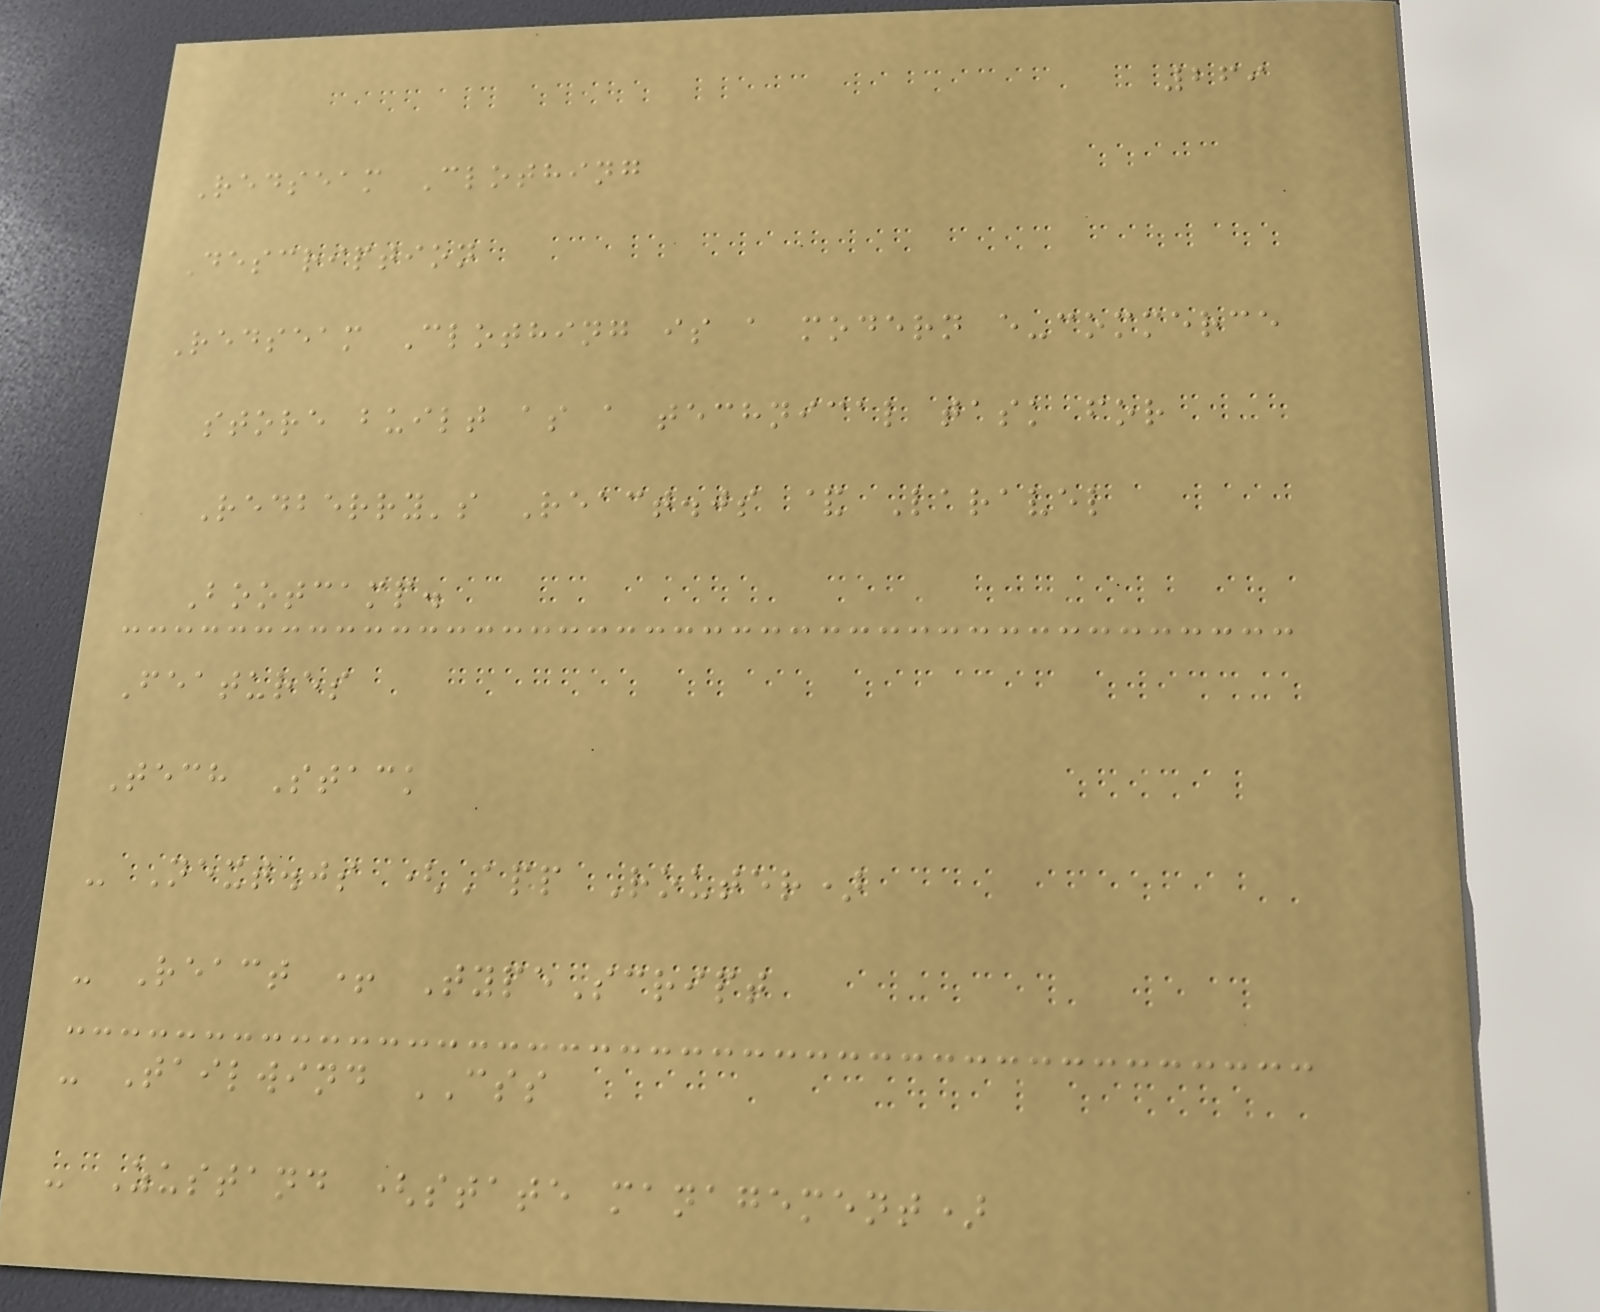269
Redseam Clothing
Description
Redseam Clothing is a modern e-commerce
store built as a technical task for
Redberry's React.js & Laravel
Bootcamp.
Features
Tech Stack
- Next.js (App Router)
- React + TypeScript
- Tailwind CSS
- Zustand (state management)
